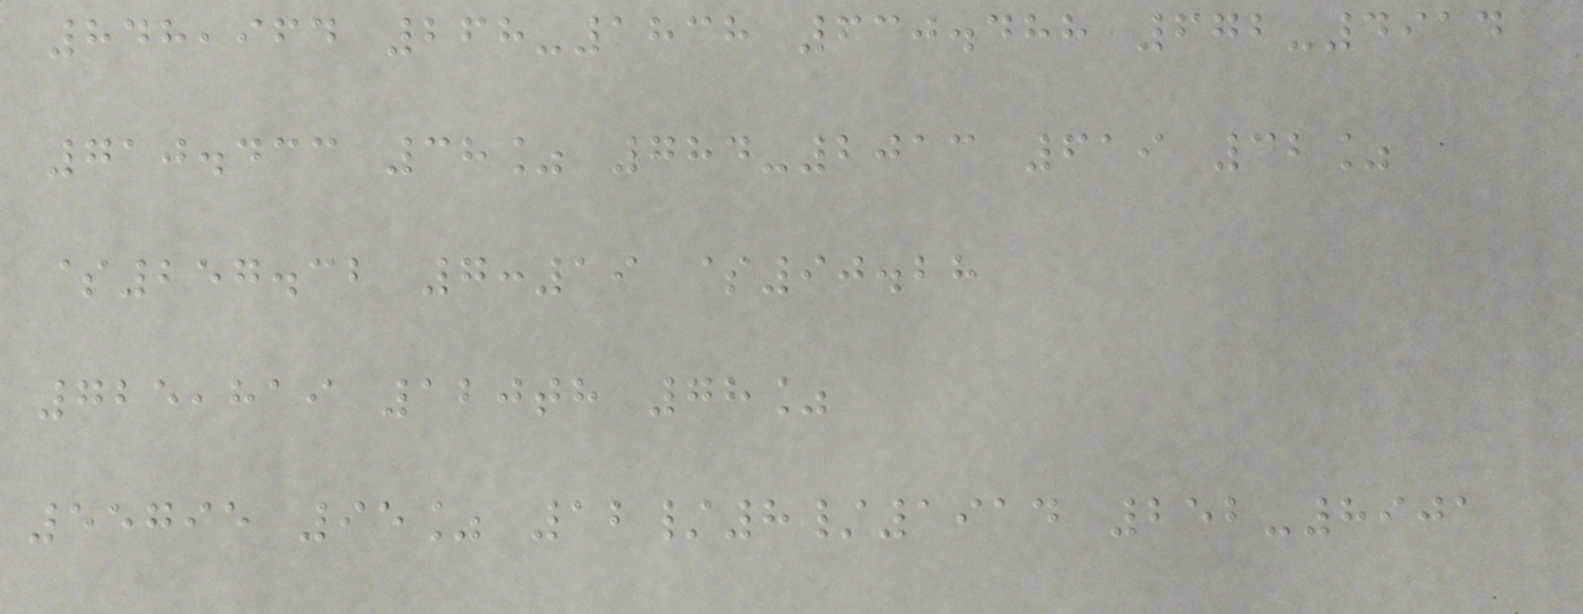848,964 268-1838 630.488 672-4914
710.433 38% 784-2013 619 32%
$257.32 7:19 $90.28
725,819 120th 78%
55795 95% 12/8/1914 252-8901
